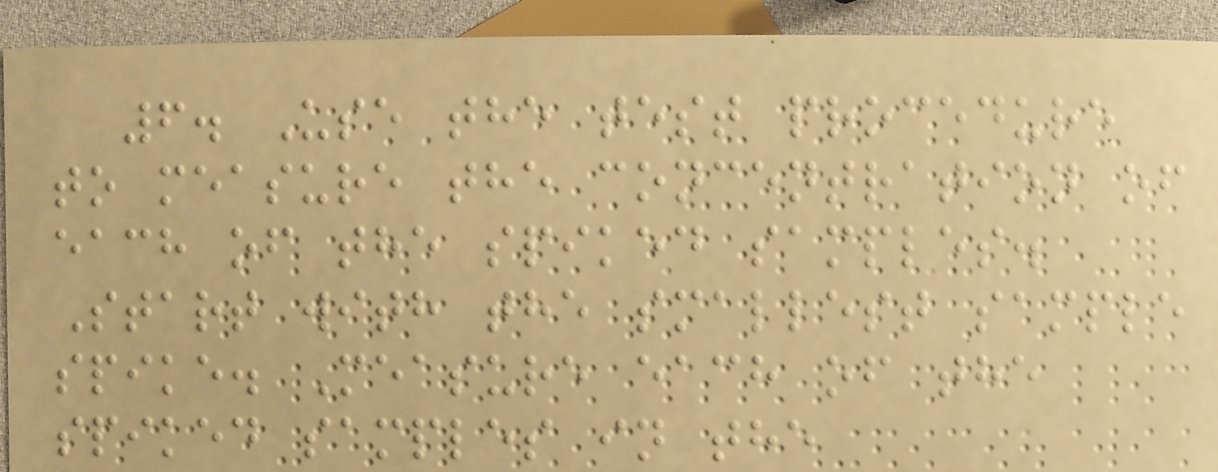6. Use the test procedure
to measure the concentration of
each of the spiked samples.
Start with the smallest sample
spike. Measure each of the
spiked samples in the
